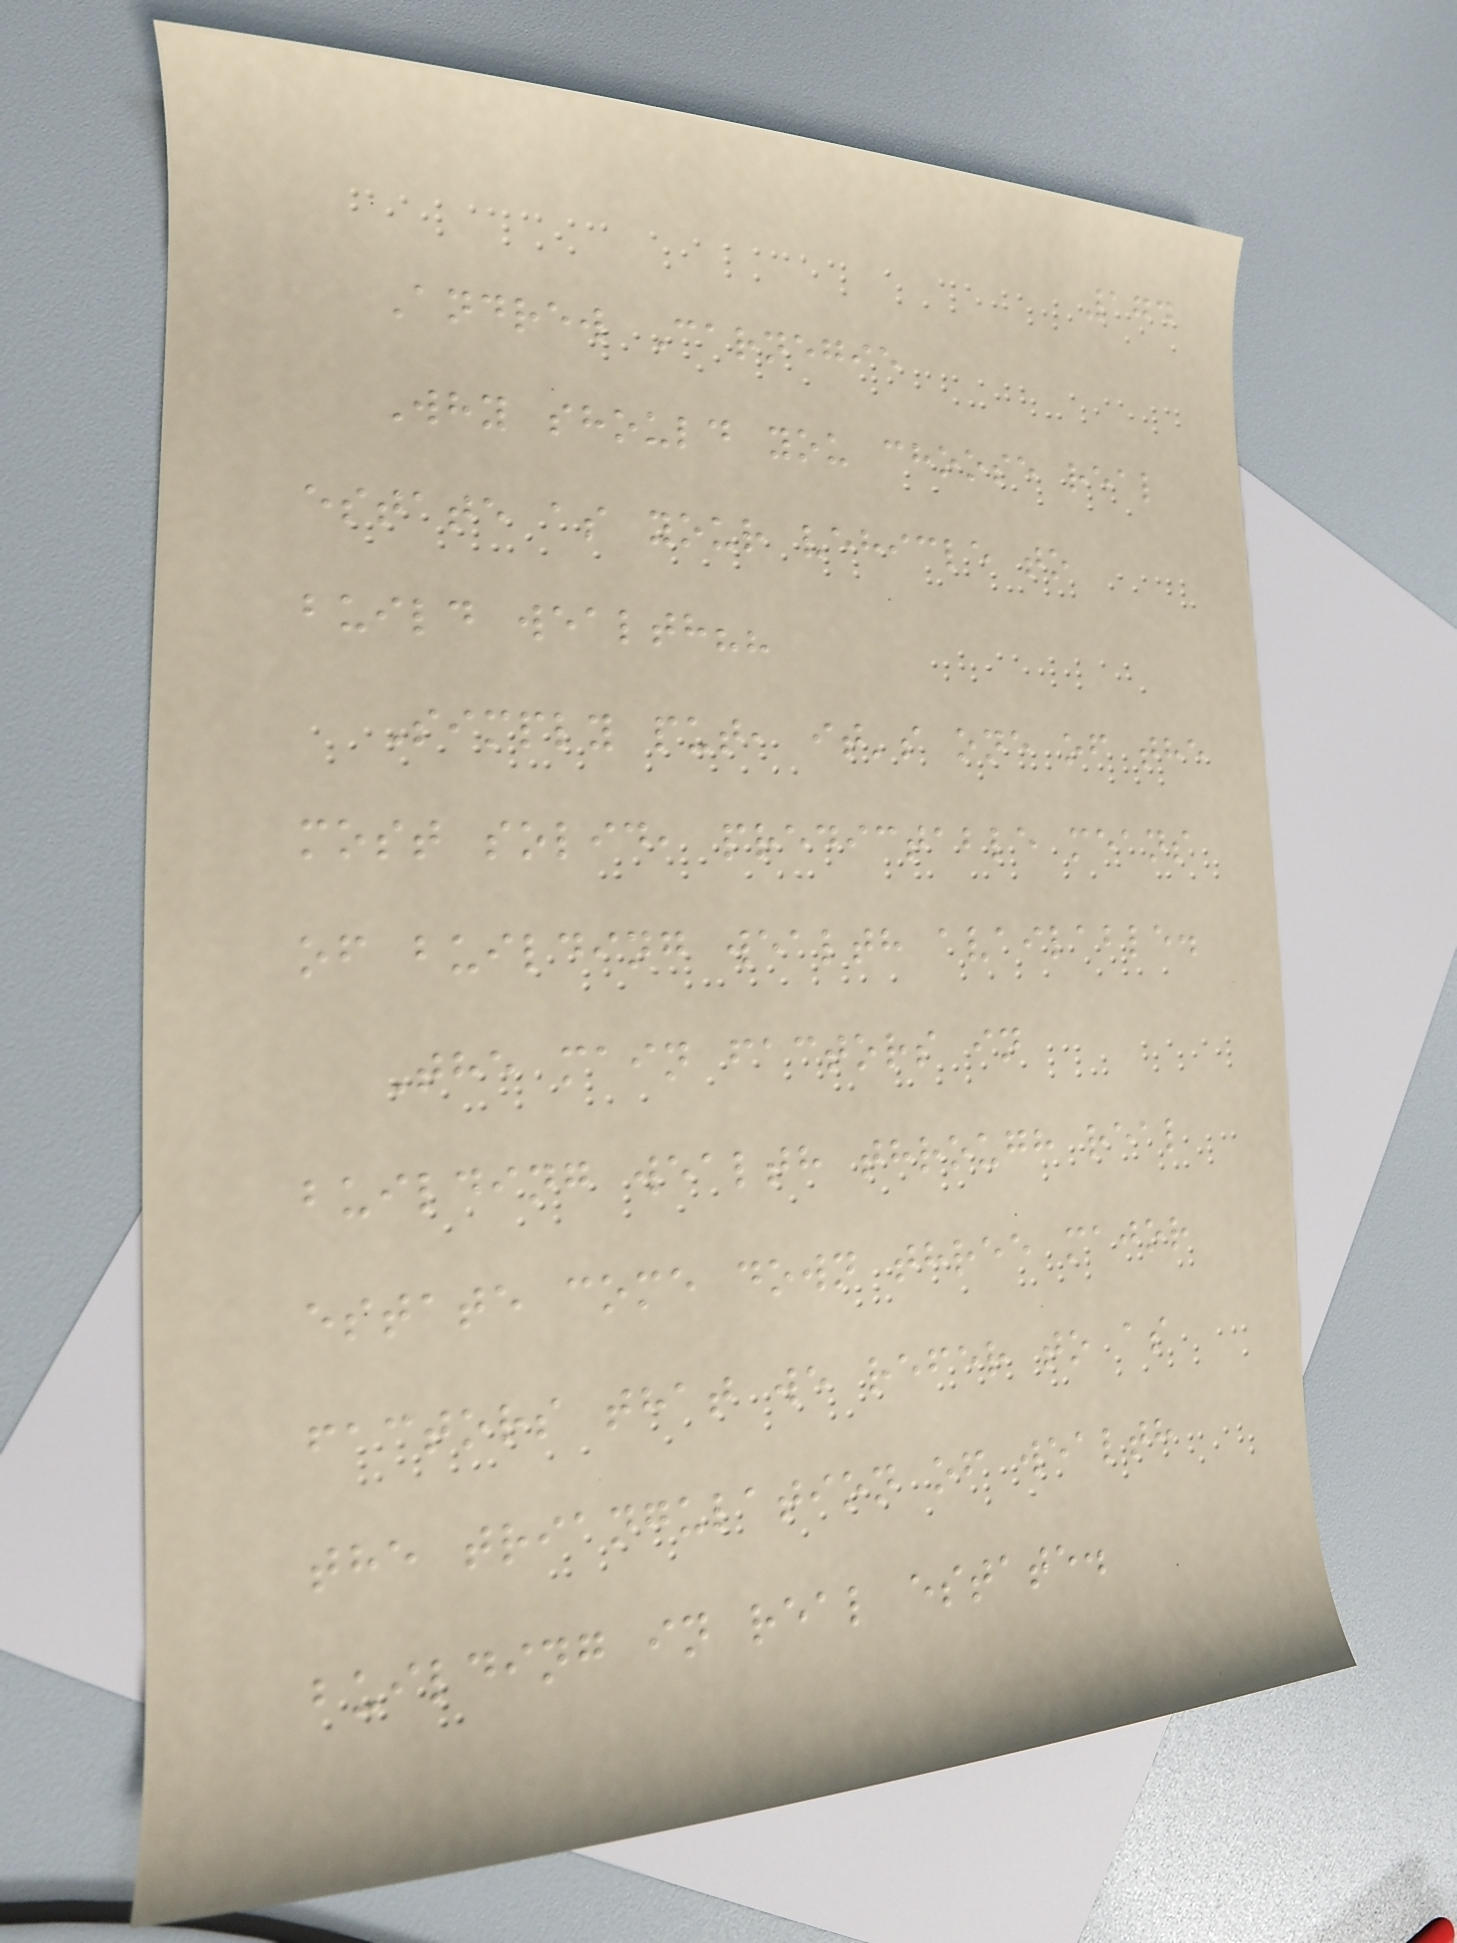174
Andrew Carnegie
Why should you choose real
estate as your vehicle to
build wealth??
Simply put, it's one of the
most solid, predictable means
of building wealth available.
The main factors in
building wealth through real
estate come down three major
factors that we refer to as
the triangulation of wealth
building in real estate.
